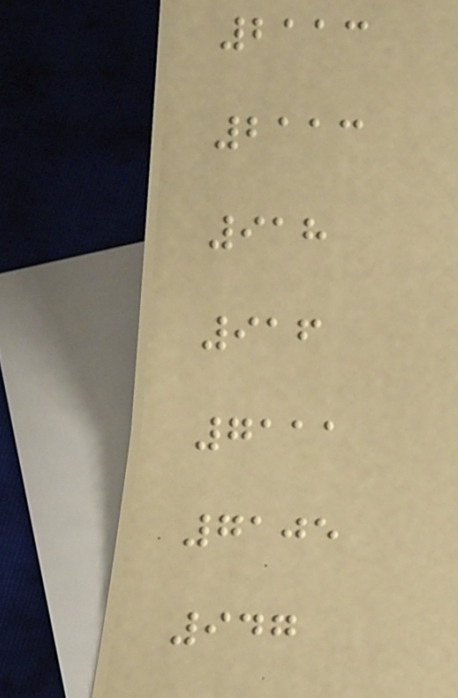2113
2113
918
916
7111
7105
947
